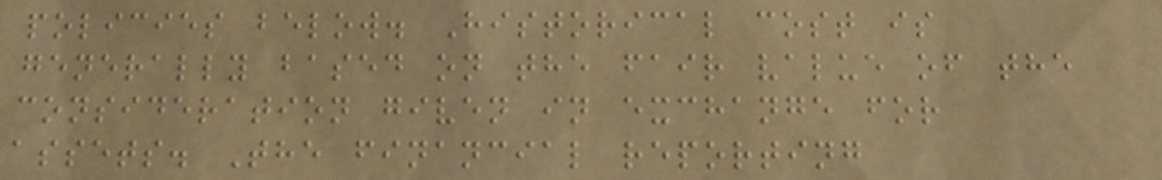policies below. Historical cost is
generally based on the fair value of the
consideration given in exchange for
assets. The financial reporting
